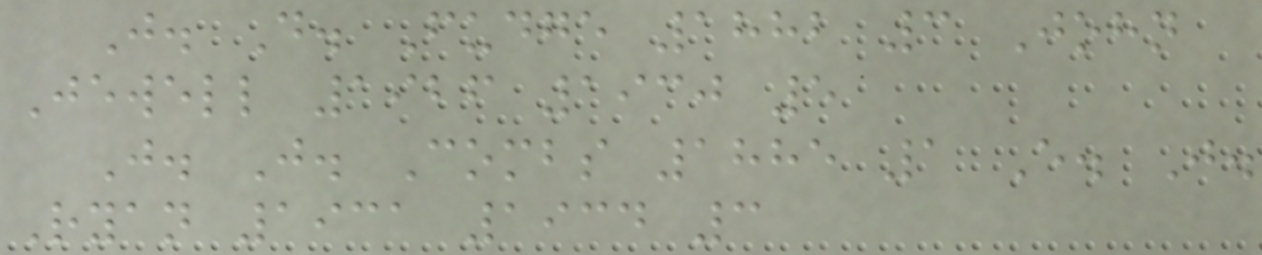J. D. Fudge 1882 3 John
Jewell 1926 1930 5
J. J. Combs 1885 1 E. J.
Ryan 1931 1934 3
